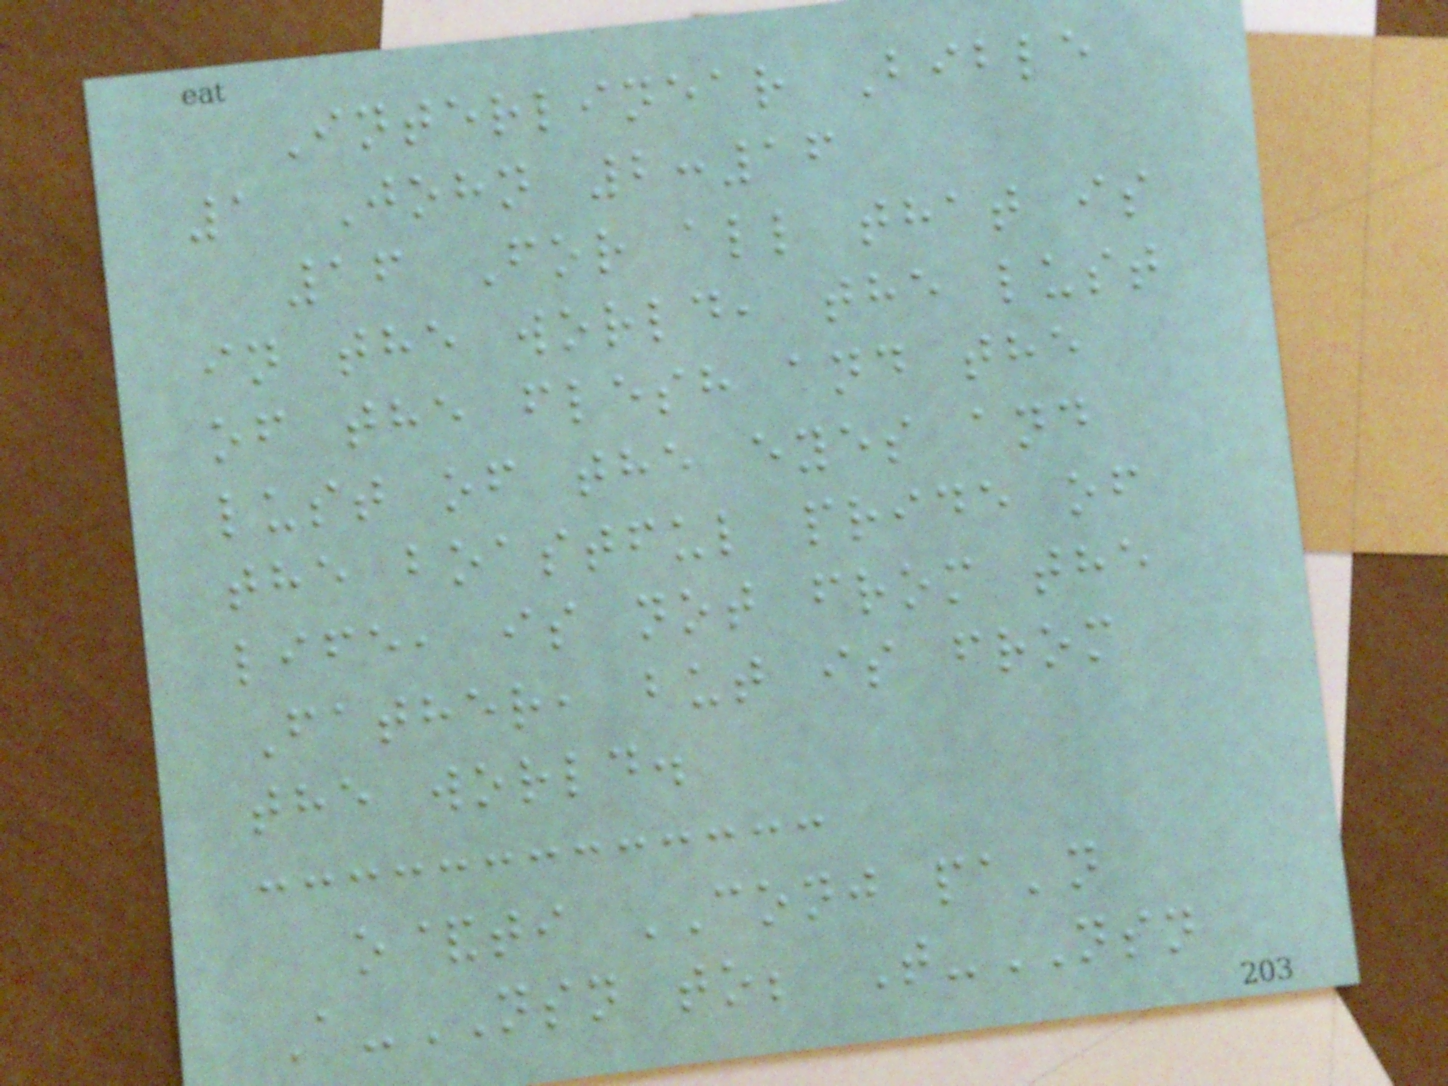Interlinear Bible
1 John 2:16
16 For all that is
in the world, the lust
of the flesh and the
lust of the eyes and
the boastful pride of
life, is not from the
Father, but is from
the world.
o&ti CONJ pa'n
A-NSN to; T-NSN
